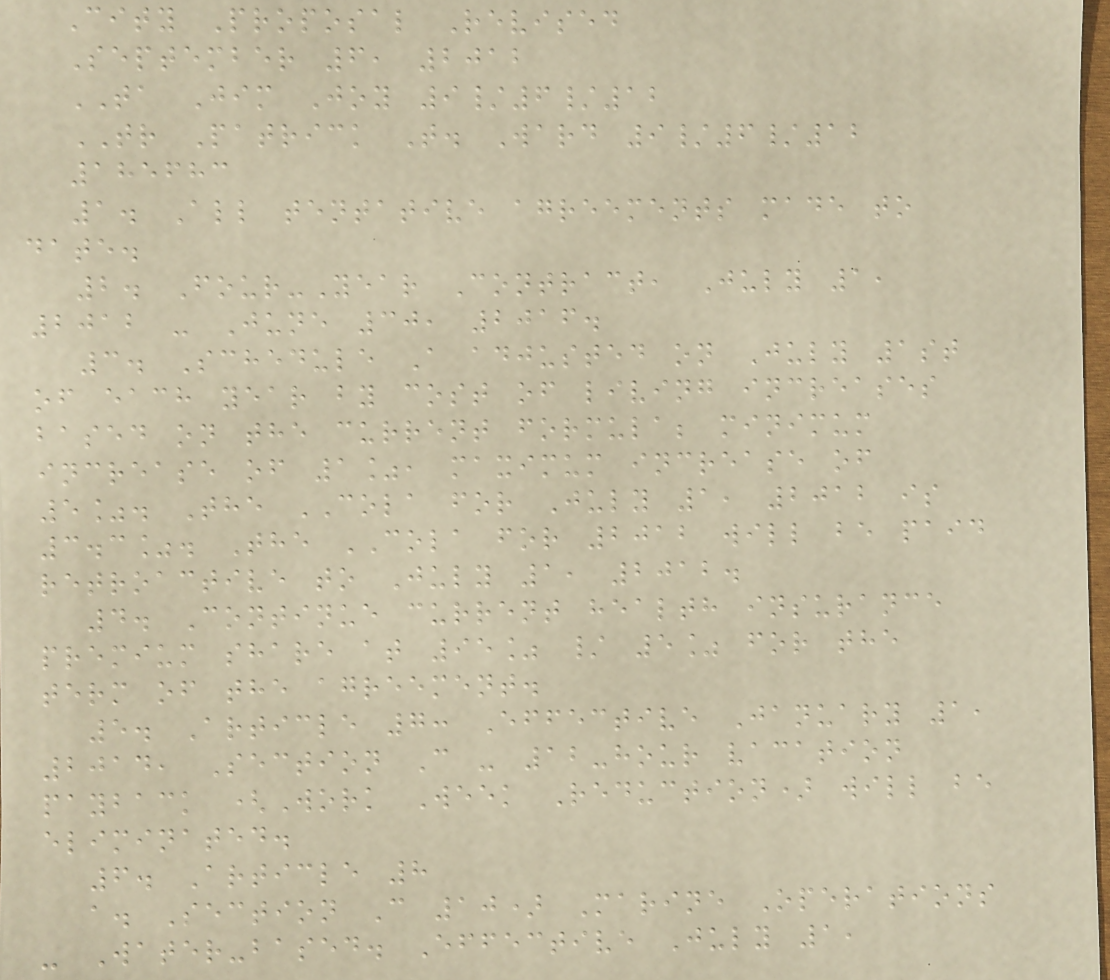City Proposal Revised
September 6, 2012
TA Jim Joy 9/6/12
TR Patrick T. Ward 9/6/12
185683
1. All tentative agreements made to
date.
2. Four-Year Contract, July 1,
2012 - June 30, 2016.
3. Schedule A adjusted on July 1st
of each year by cost of living increases
based on the current formula; minimum
increase of 1%, maximum increase of
5%. The COLA for July 1, 2012 is
3.3%. The COLA for 2012 will be paid
retroactive to July 1, 2012.
4. Continue current health insurance
premium share at 95% / 5% for the
term of the agreement.
5. Article 7: Effective January 1,
2014, Section C - 12-hour vacation
payback (Work Week Reduction) will be
eliminated.
6. Article 8
a. Section C 10) Marine Operations
- Water-based. Effective July 1,
